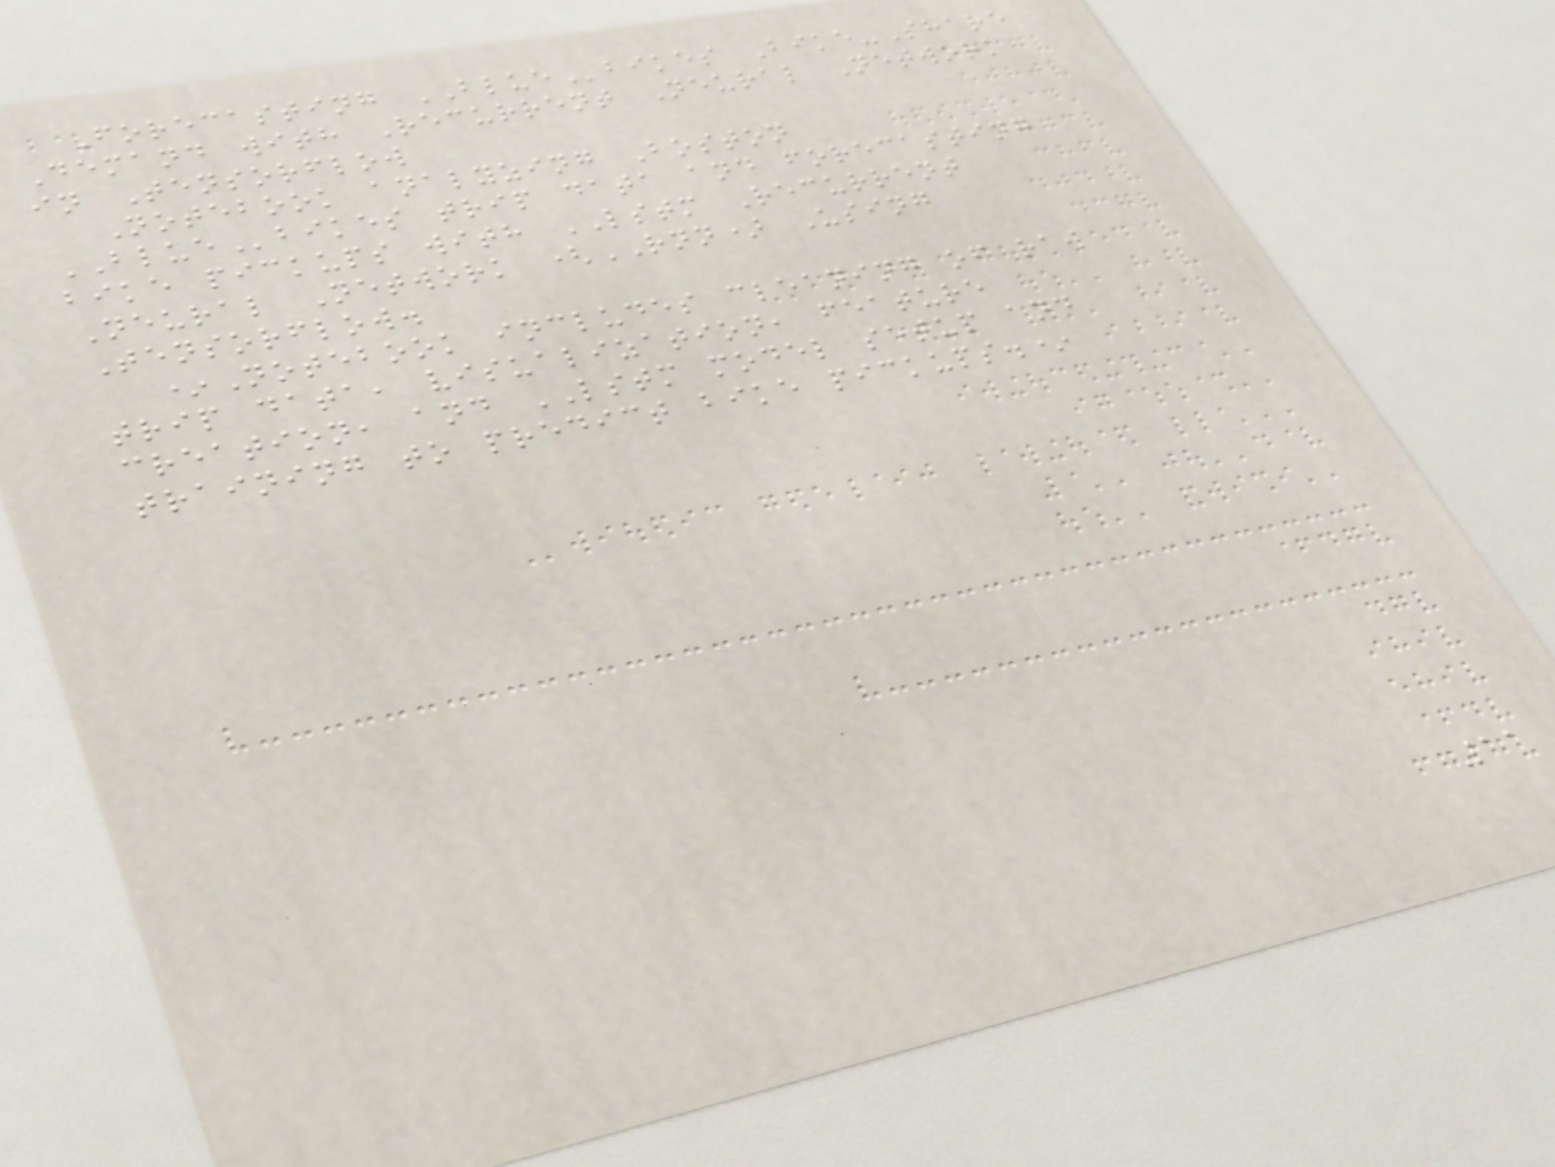Forecasting BLUEbikes Bike-Share
Demand with Recurrent Neural Network
in Tensorflow
Notebook analyzing Boston
BLUEbikes trip data and forecasting
bike pickups with LSTM Recurrent
Neural Network (RNN) Using
Tensorflow.
*Notebook includes cleaning of raw
trip data, visualization, feature
creation, and LSTM model setup and
training to predict bike pickups.*
11
